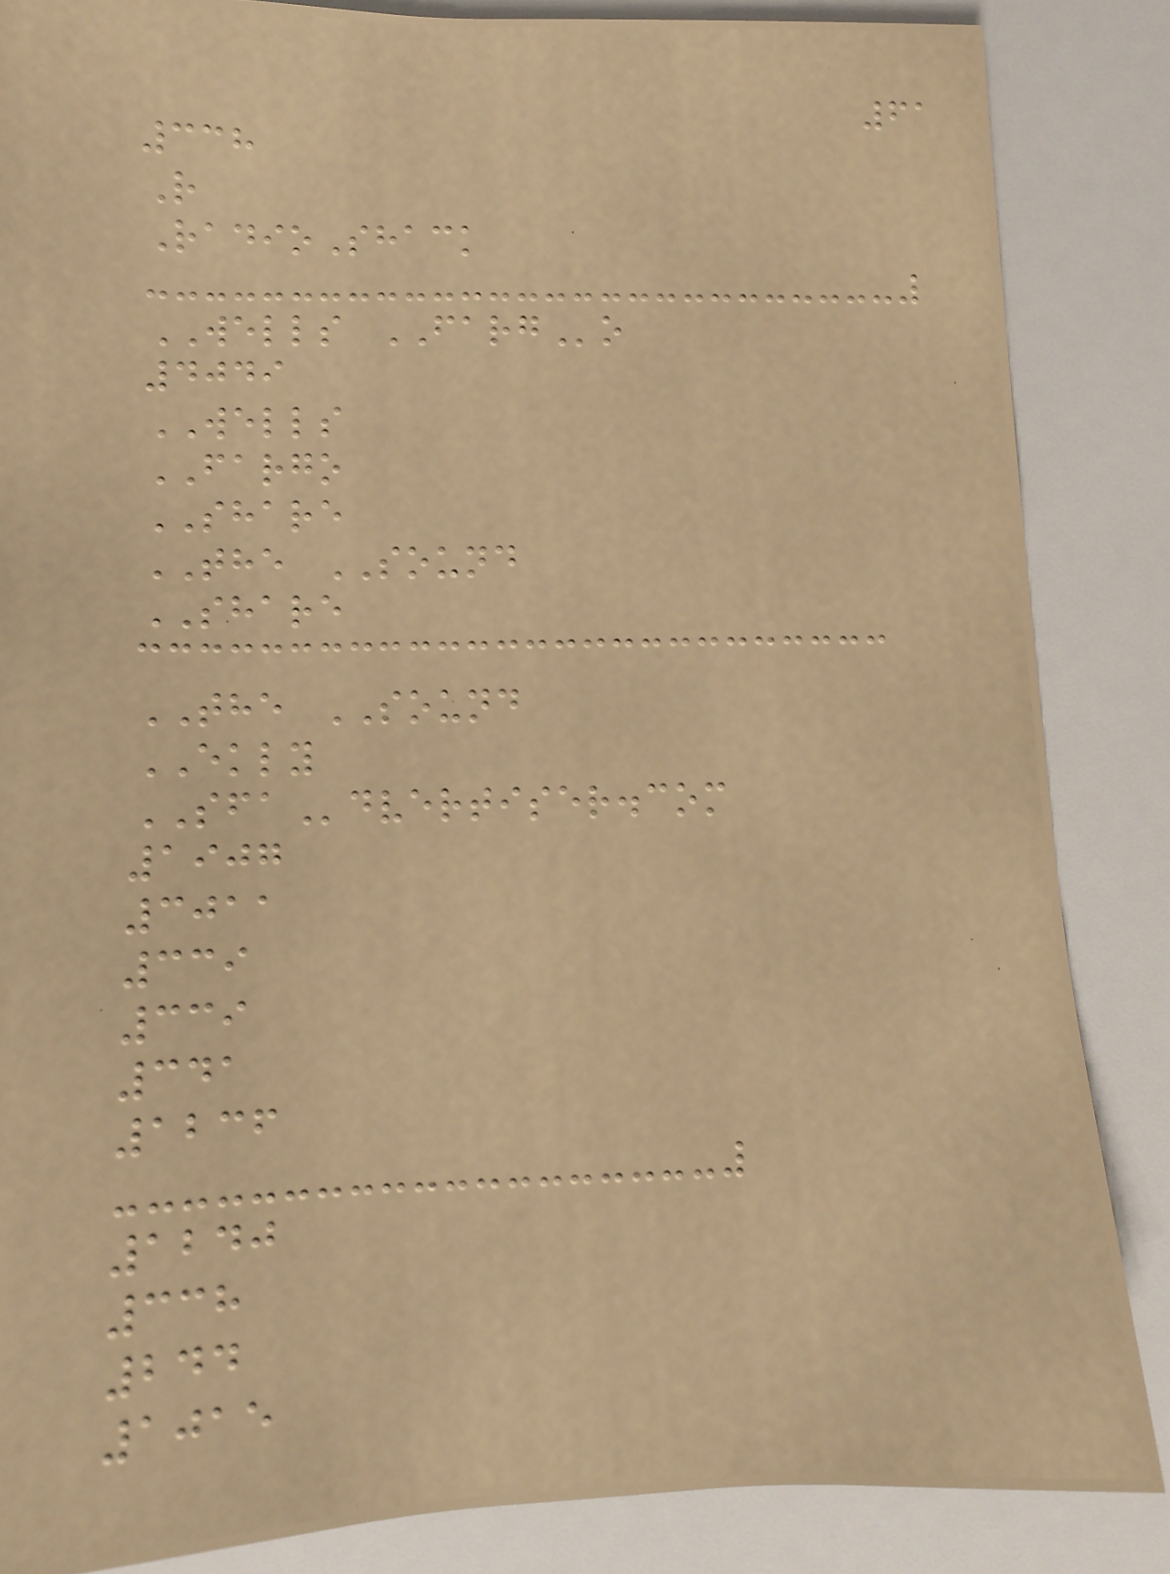61
338
R
RadioShack
WELLS FARGo
4049
WELLS
FARGO
SHARE
THE SOUND
SHARE
THE SOUND
EKLY
SFAdvertiser.com
1907
3011
339
339
341
1236
1240
338
244
1015
